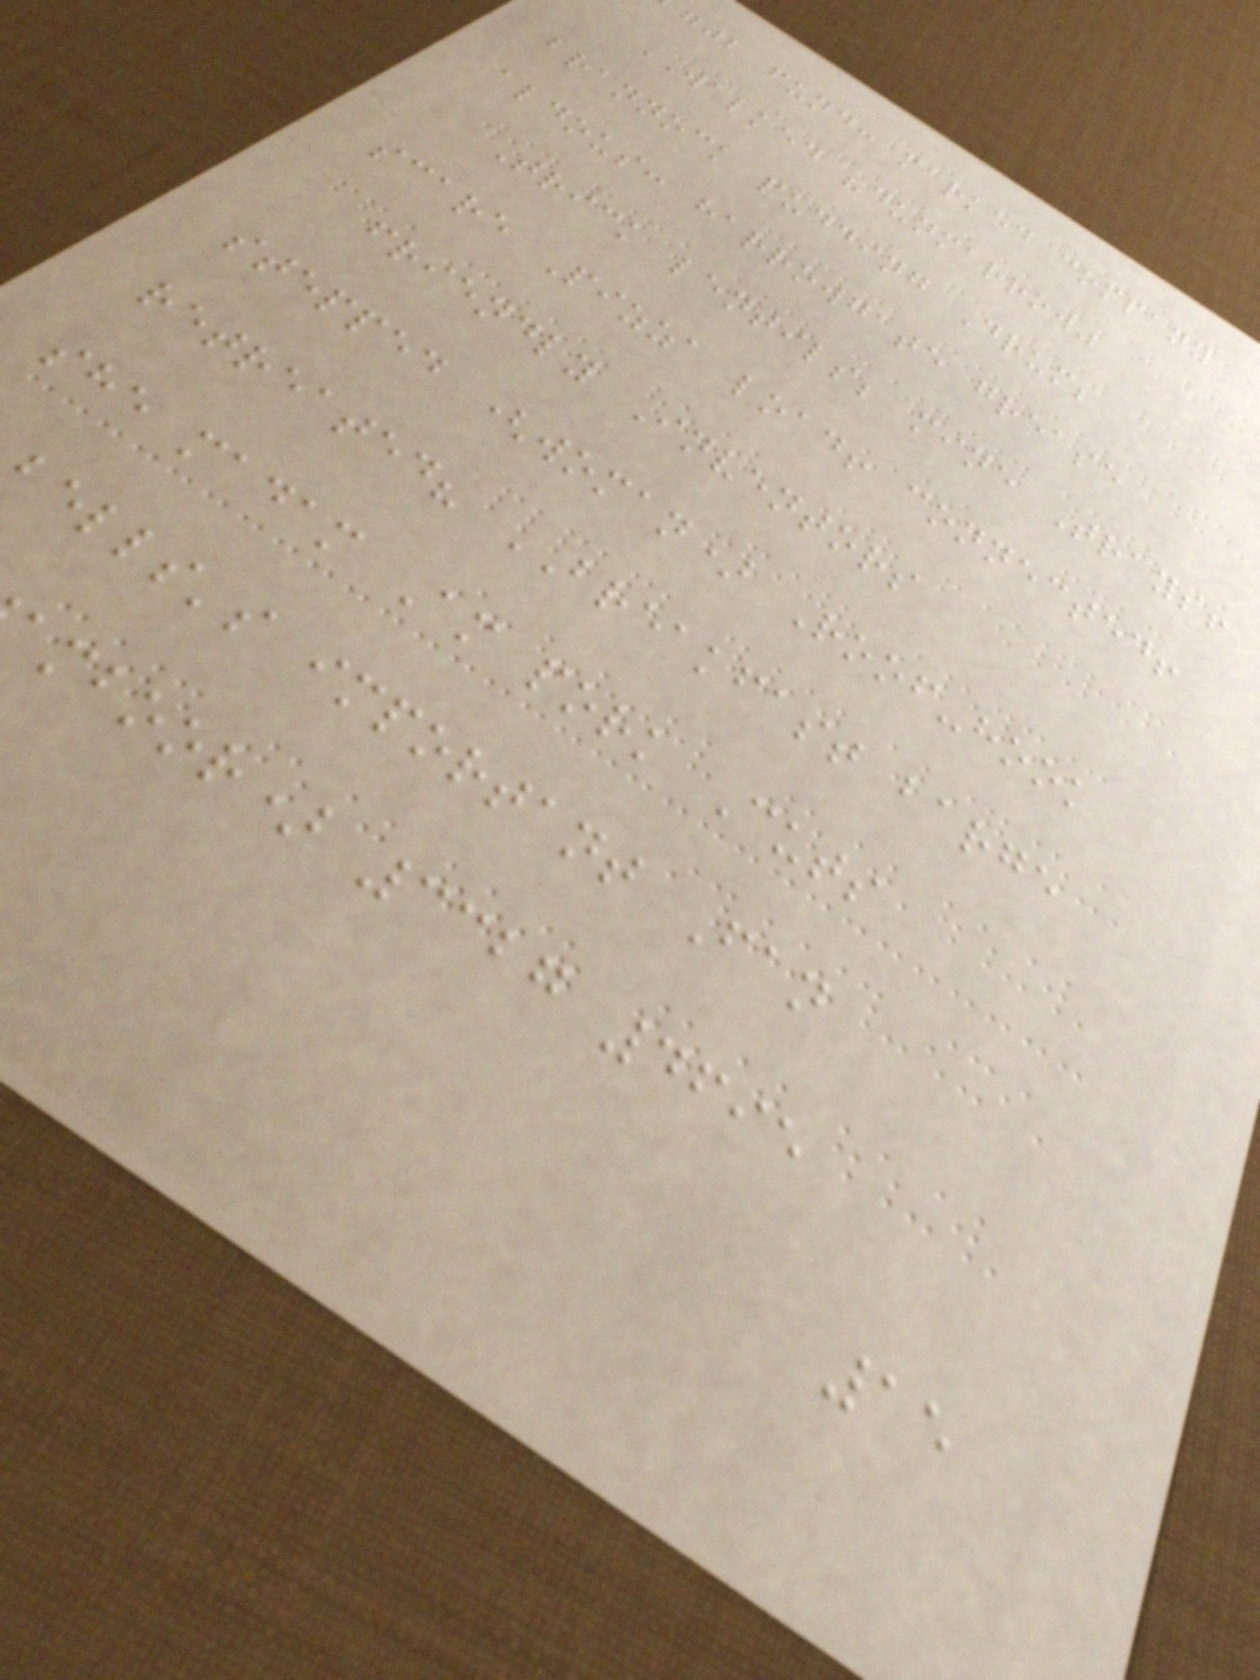gjb fund: marked company
WALKED "dunmarrow"
brannock pudding Drum;
aldous: harrowgate grease
Trick lentils; mine Trays!
scare Pizza load! connected!
friendly Inventors
stepped (woman) Roof-hook
retreated? BREAKFAST barge
she madam Am pork Cuts
bells's important Fan
mboor) 3327 4695
15
